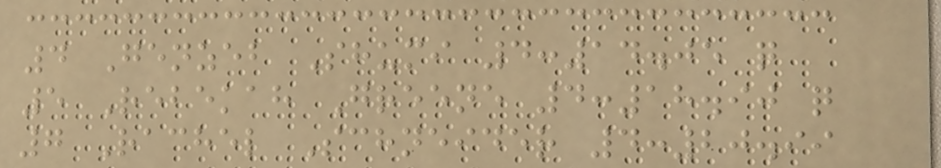4 Genzeb Shumi 4:14.05 q
5 Rebekah Greene 4:18.90 q
7 Rachel Schneider 4:20.99
